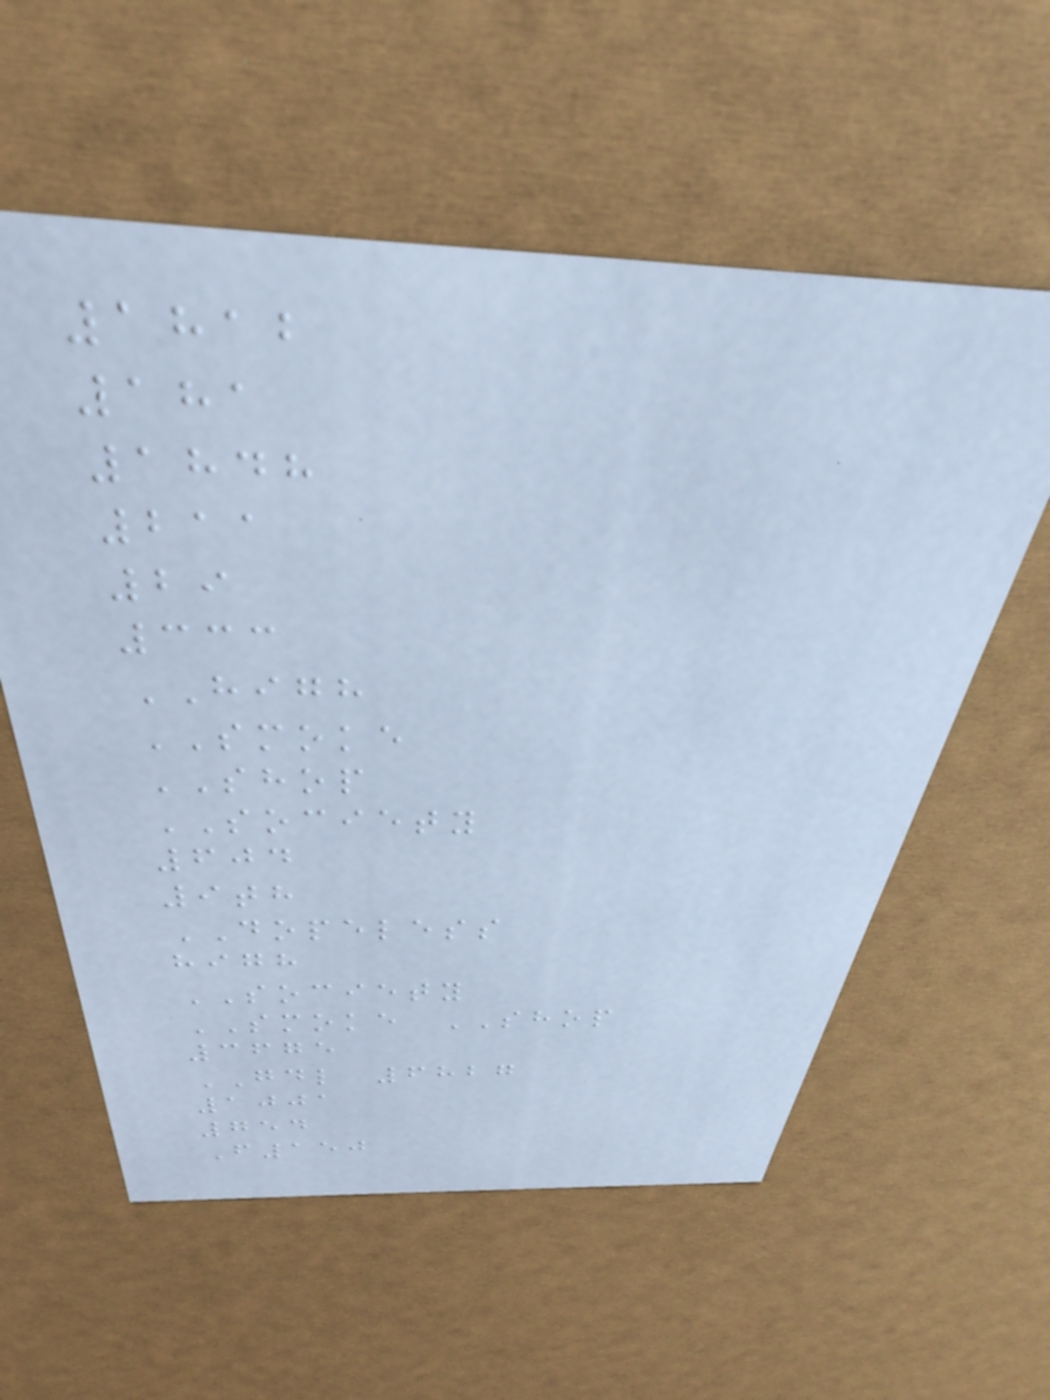1812
181
1848
211
29
333
HIGH
SMOKE
SHOP
SOCIETY
604
9th
DOPELESS
high
SOCIETY
SMOKE SHOP
3675
GDL 6827
1001
754
F150
